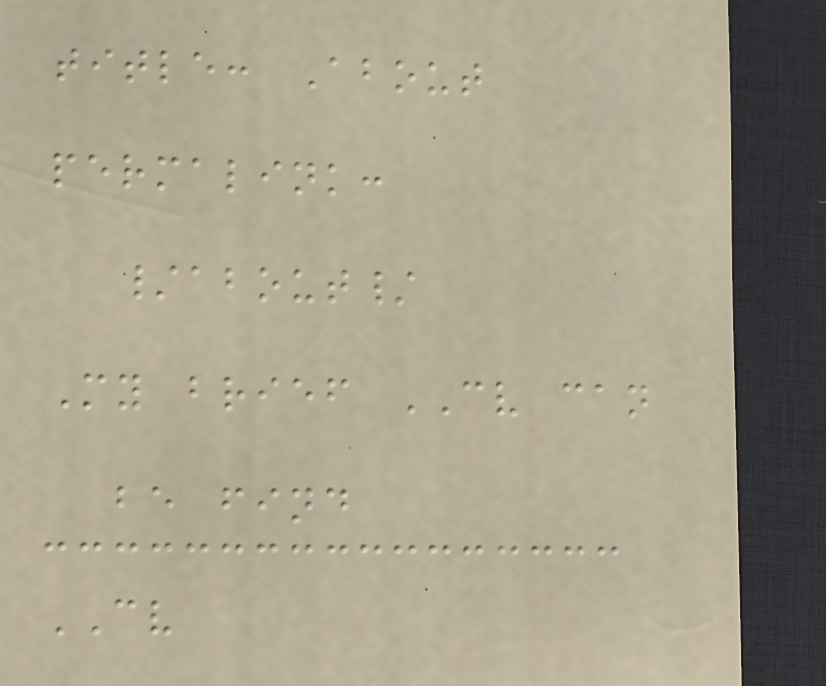title: About
permalink:
/about/
My brief CV can
be find
CV
